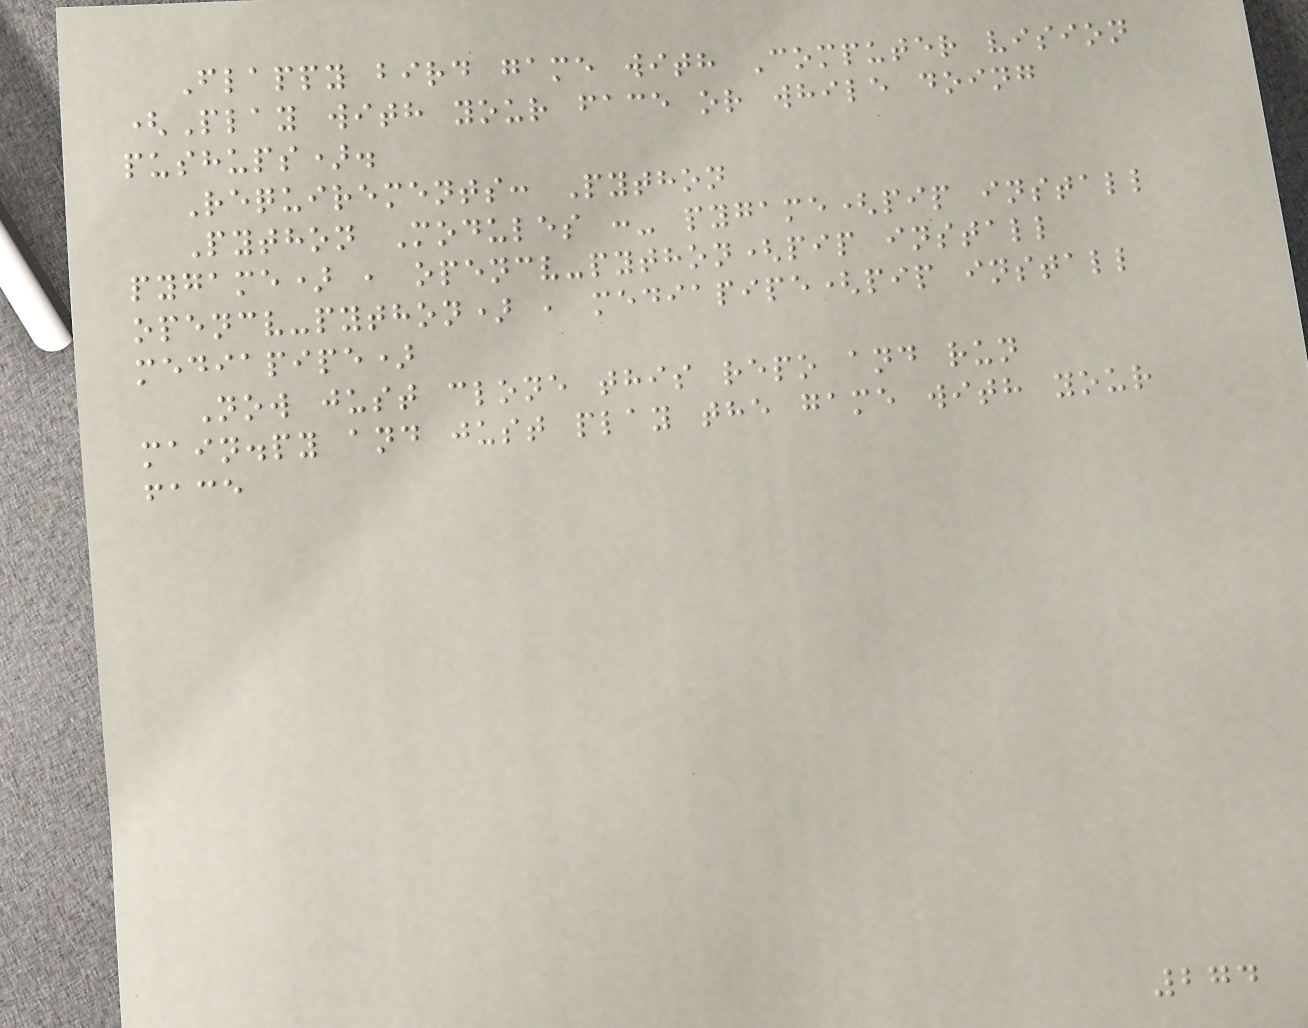Flappy bird game with Computer vision
(Play with your face or while doing
pushups).
Requirements: Python
Python Modules :- pygame(pip install
pygame) , opencv-python(pip install
opencv-python) , mediapipe(pip install
mediapipe)
Now just clone this repo and run
main.py and just play the game with your
face
274
